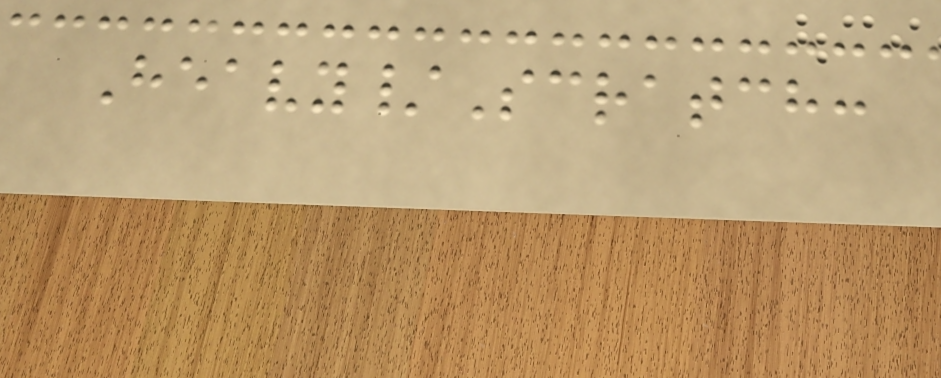Heavy/Scratch:
